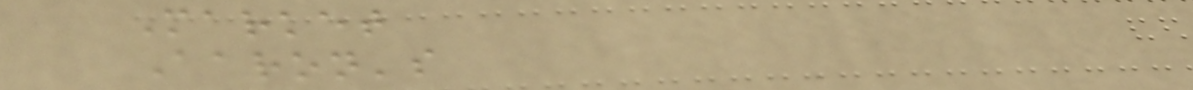Market
Aaron's
